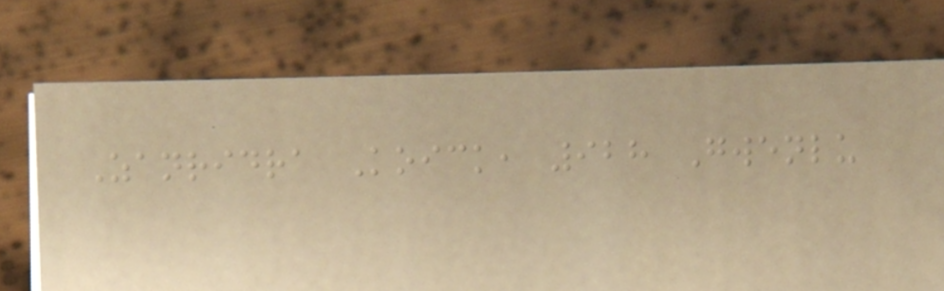Zanridra Koick, 928 Gwenlu
